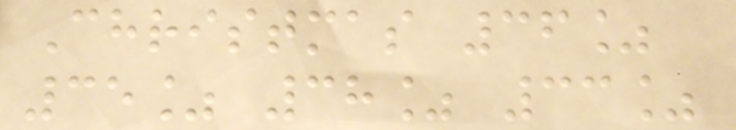Christmas 36%
35% 38% 33%
